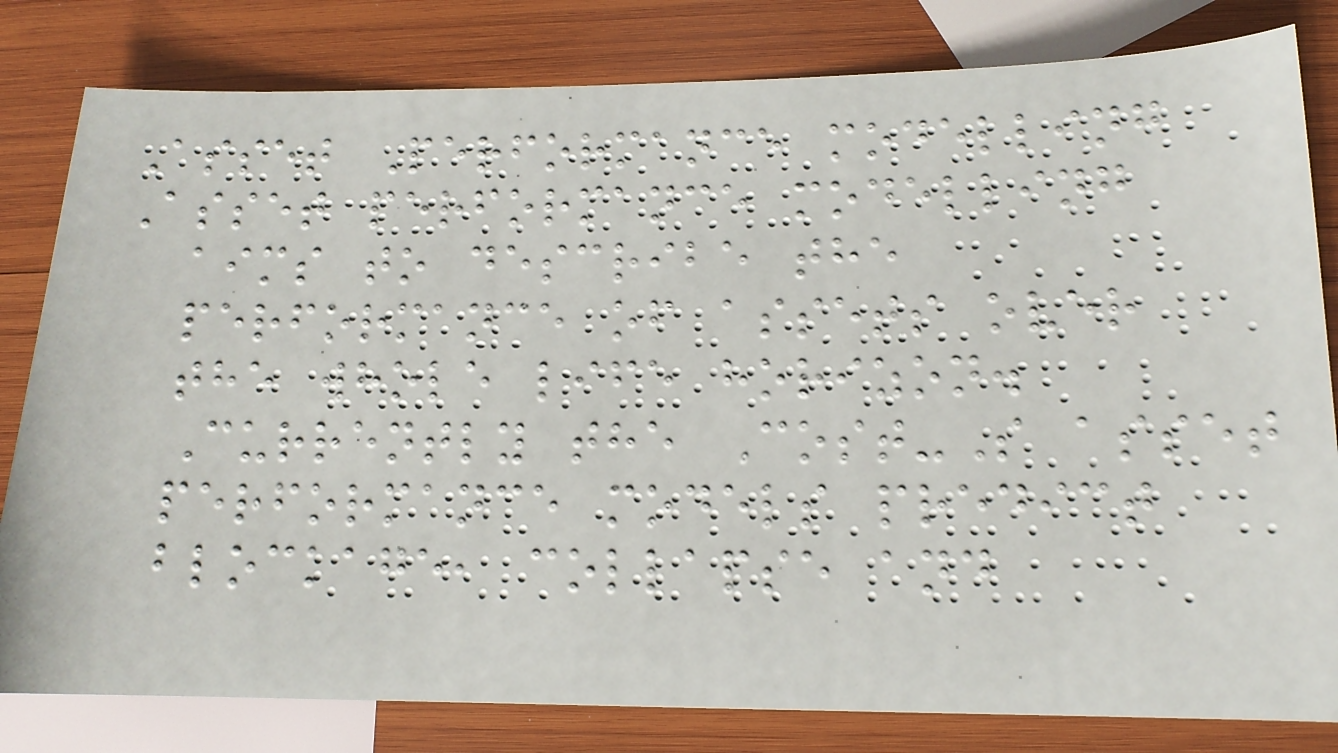Asset Performance modelling
Asset performance modelling
aims to describe the
performance of assets over
the whole life horizon.
Currently the Cost-S asset
performance models predict
blockage, collapse and
